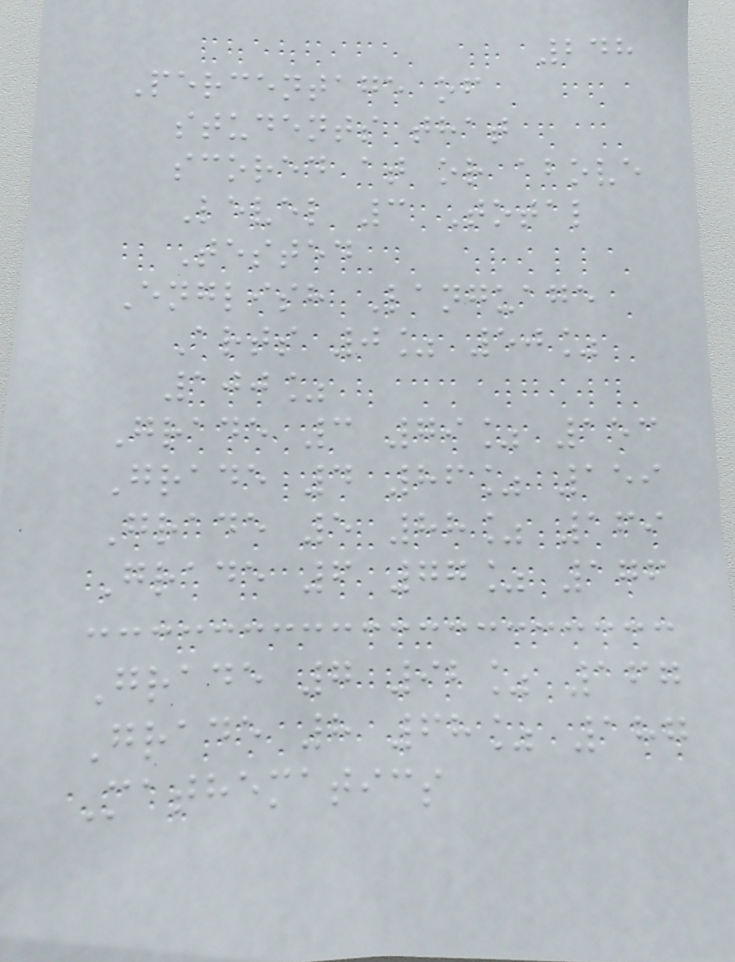248
Percentage of
students that
scored at or above
Level 3 Total
Tested
English Language
Arts 0% 50%
100%
Grade 3 79% 153
Grade 4 86% 159
Grade 5 88% 169
Grade 6 77% 176
Grade 7 92% 167
Grade 8 68% 187
Mathematics
